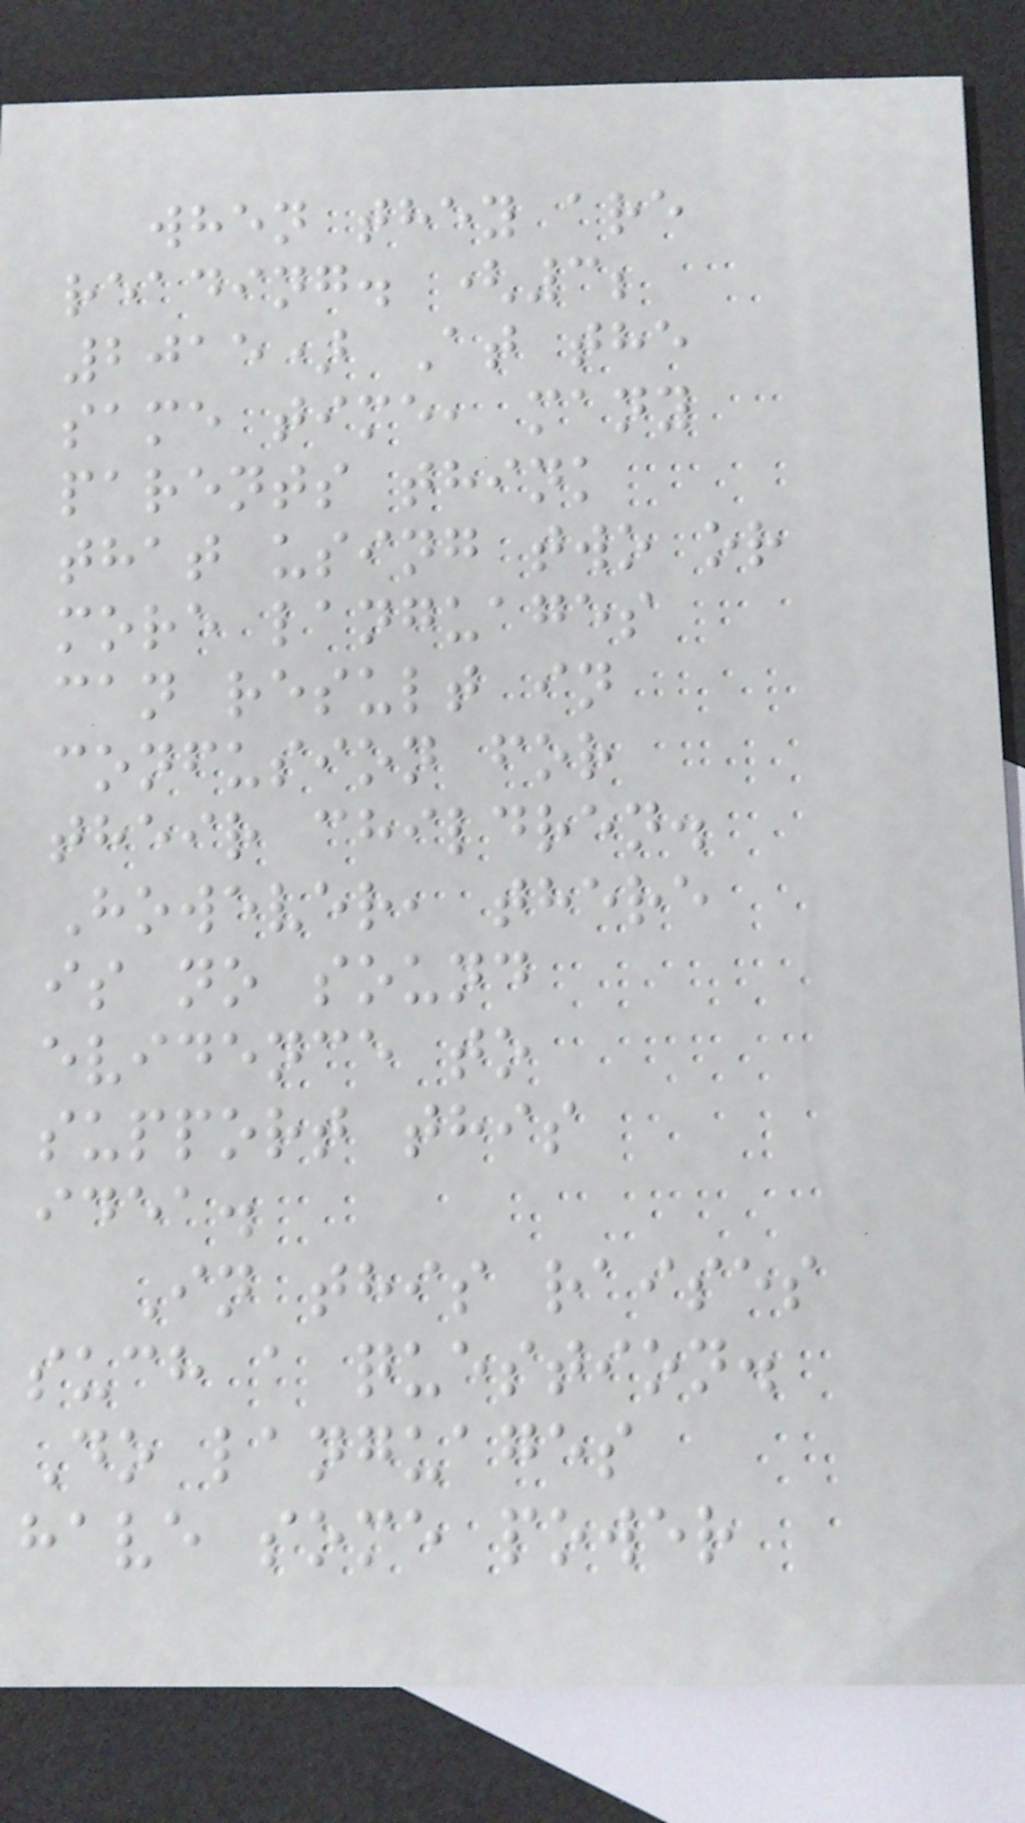when they are
reading. (3;
2015) At the
same time, many
parents think
that using two or
more languages
can result in
confusion for
their children.
However, there
is no sound
evidence to
support this
idea.
In this raises
such a question.
Do languages
have some power
